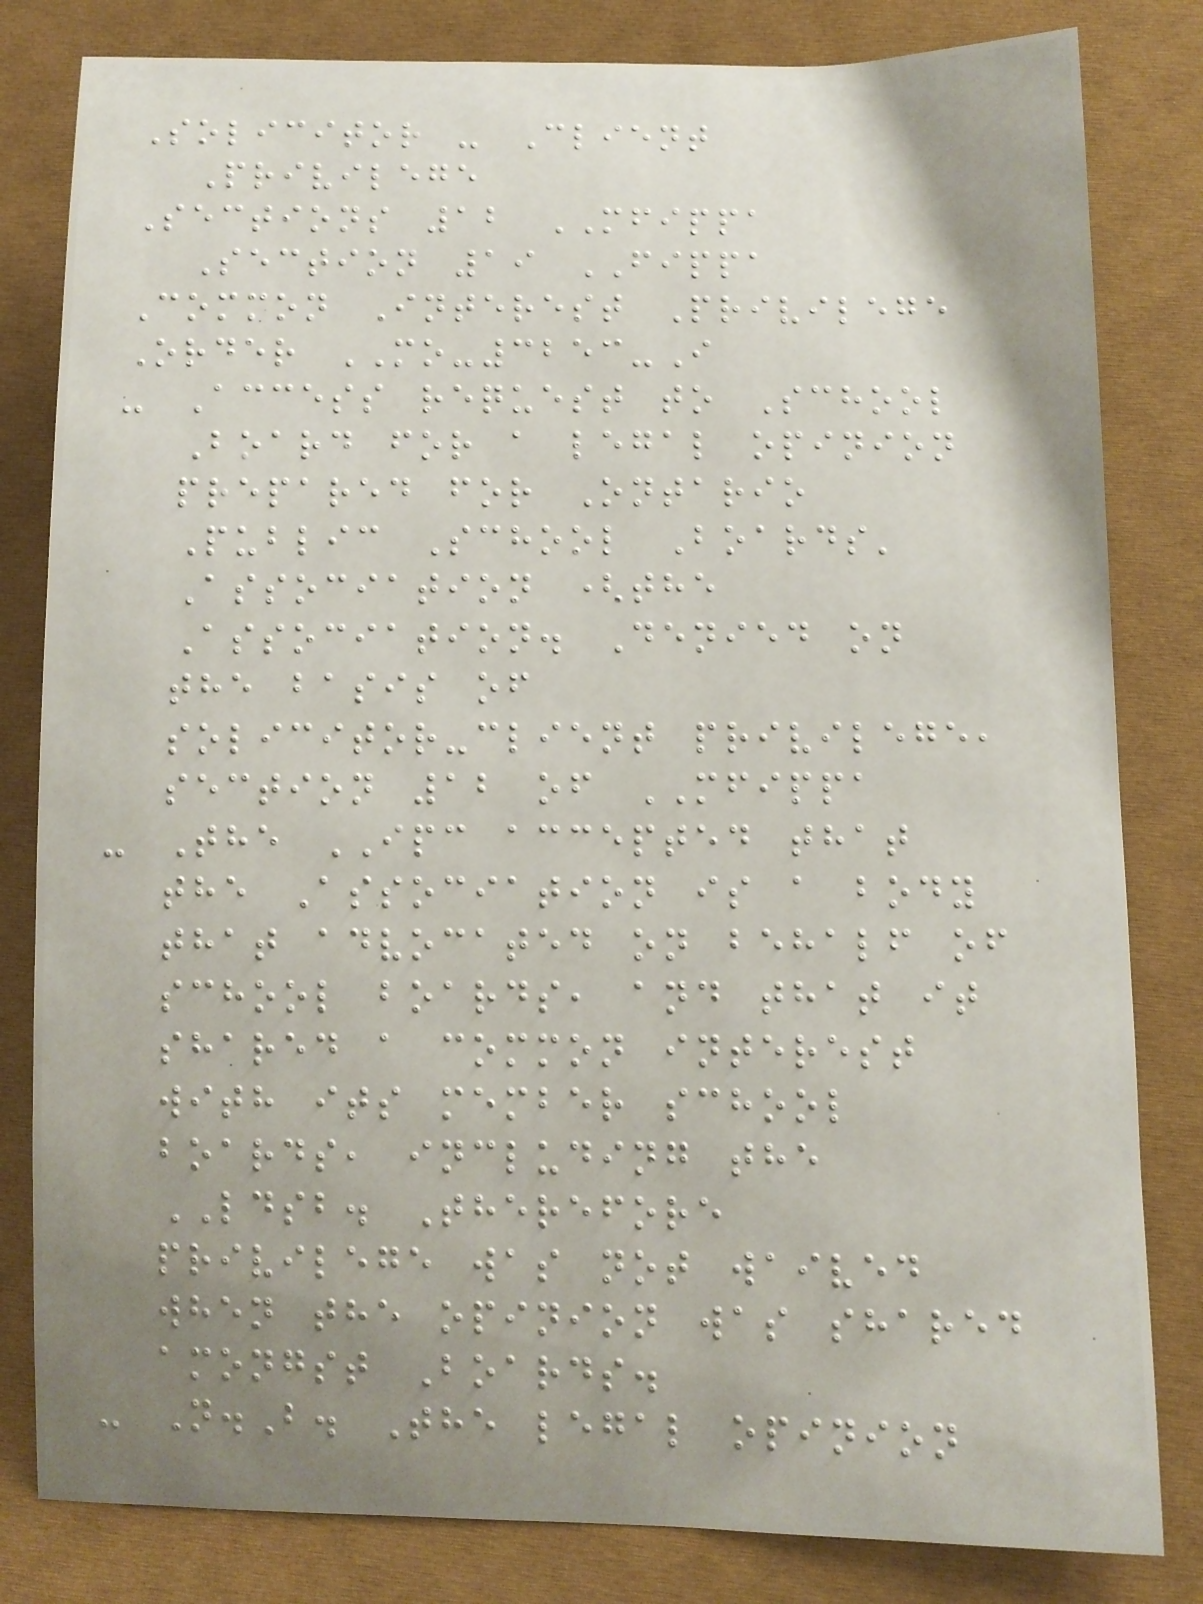Solicitor - Client
Privilege
Sections 12 MFIPPA
Section 19 FIPPA
Common Interest Privilege
Order MO-3253-I
- Access request to School
Board for a legal opinion
prepared for Ontario
Public School Boards'
Association (the
Association. Denied on
the basis of
solicitor-client privilege,
section 12 of MFIPPA
- The IPC accepted that
the Association is a body
that advocated on behalf of
school boards, and that it
shared a common interest
with its member school
boards, including the
LDSB. Therefore
privilege was not waived
when the opinion was shared
amongst Boards.
- N.B. The legal opinion
